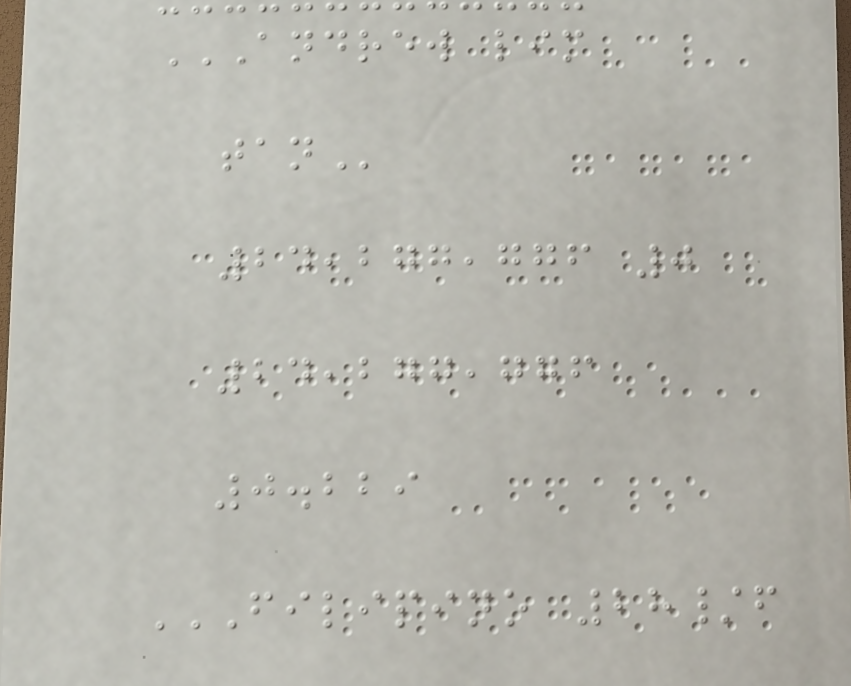ANDREW LIM
TAN
24,277,776 0
24,277,776
0.229
FILIPINO 28/F
